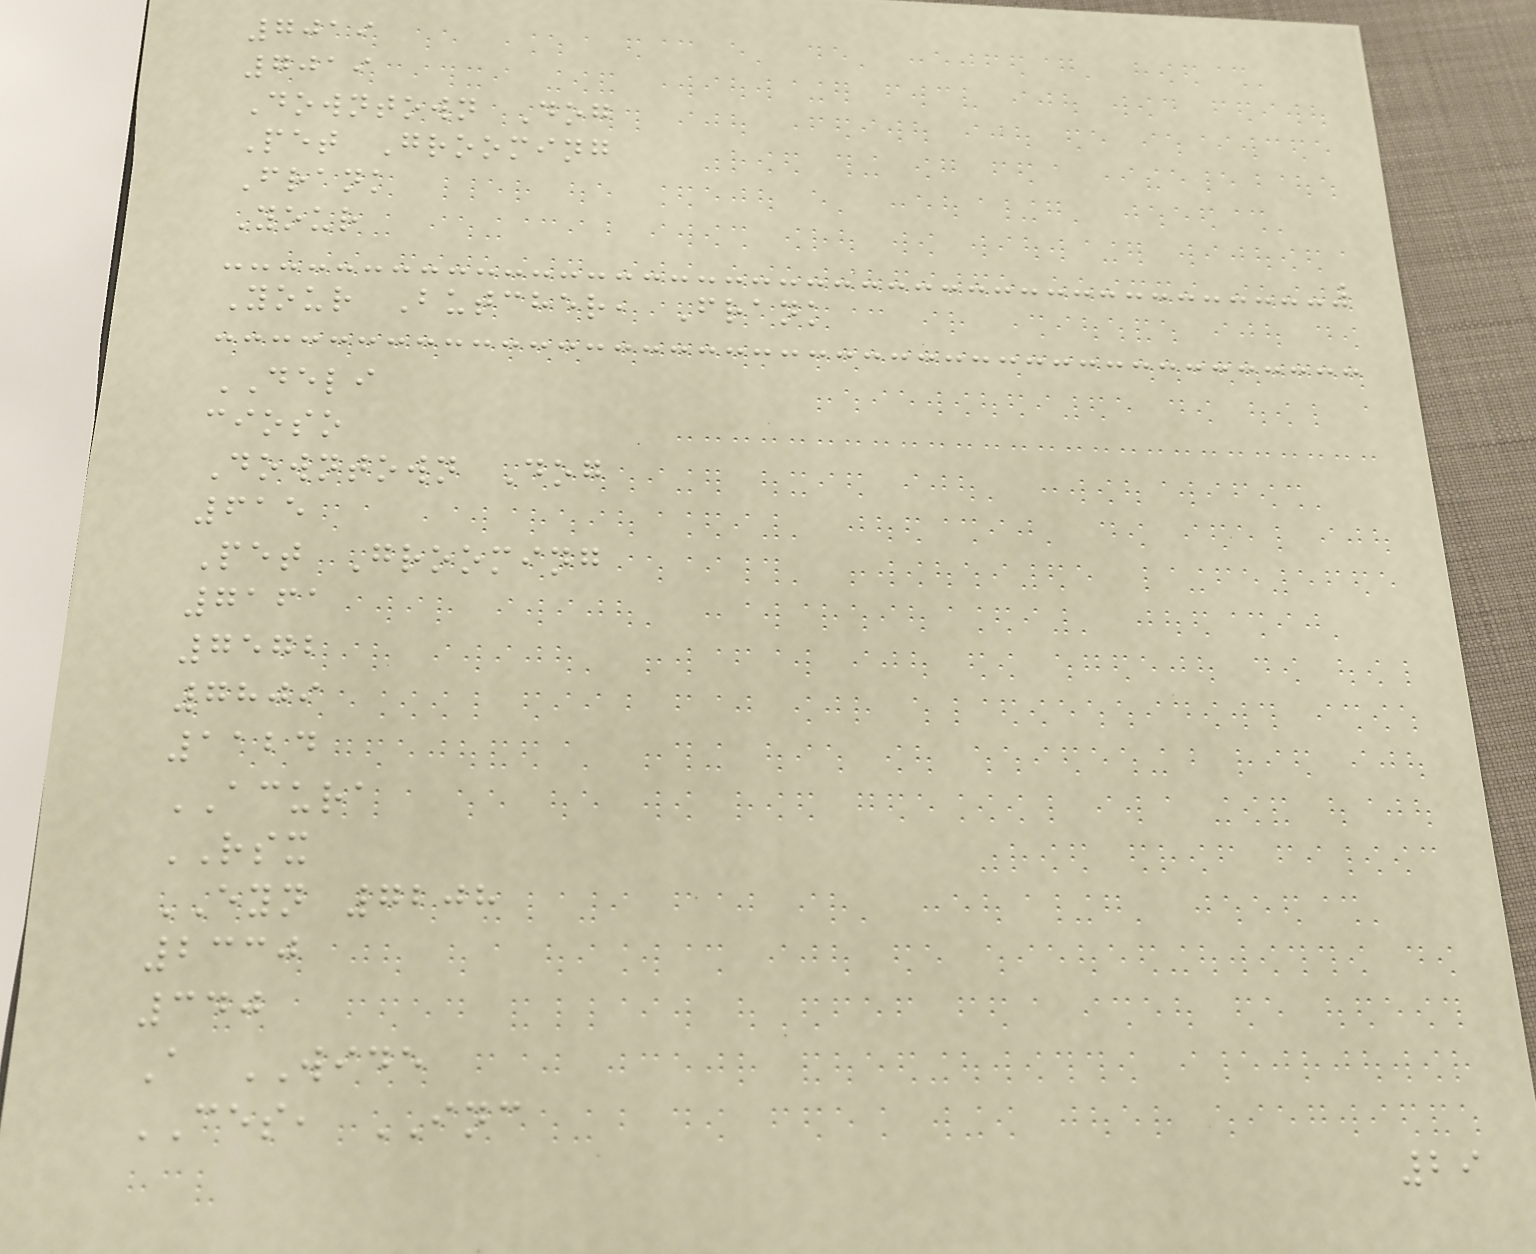7019
7019
Downtown Dog
Pet Grooming
Frank
Your
Your Butcher, Frank
DELI
cioso
Downtown Dog
615
Pet Grooming
7161
7572
7809
1124
ACURA
RSX
EYN 7208
2330
340
A WIDE
CES, INC
29
